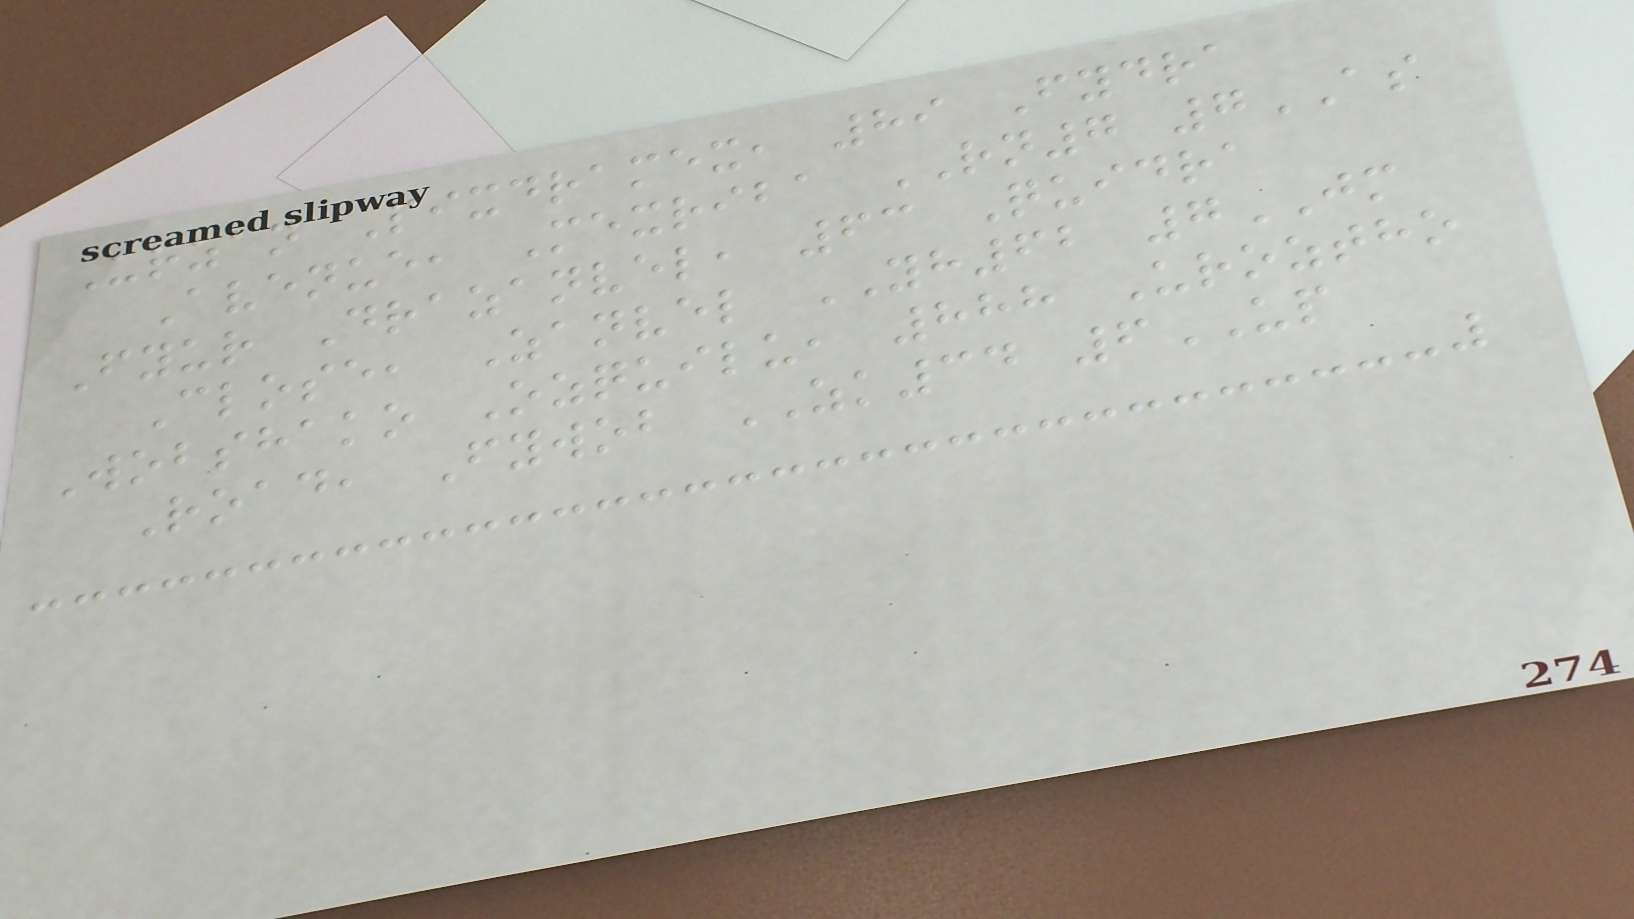Urzan Pixdramex, 89 Fydra
Avenue, Mexriba RN7 7AS
Fyur Drazanvel, 63 Quidra
Close, Zanvel YH62 7JM
Wobshako Ozquilu, 888 Uroztho
Road, Fywob ZK34 6UP
